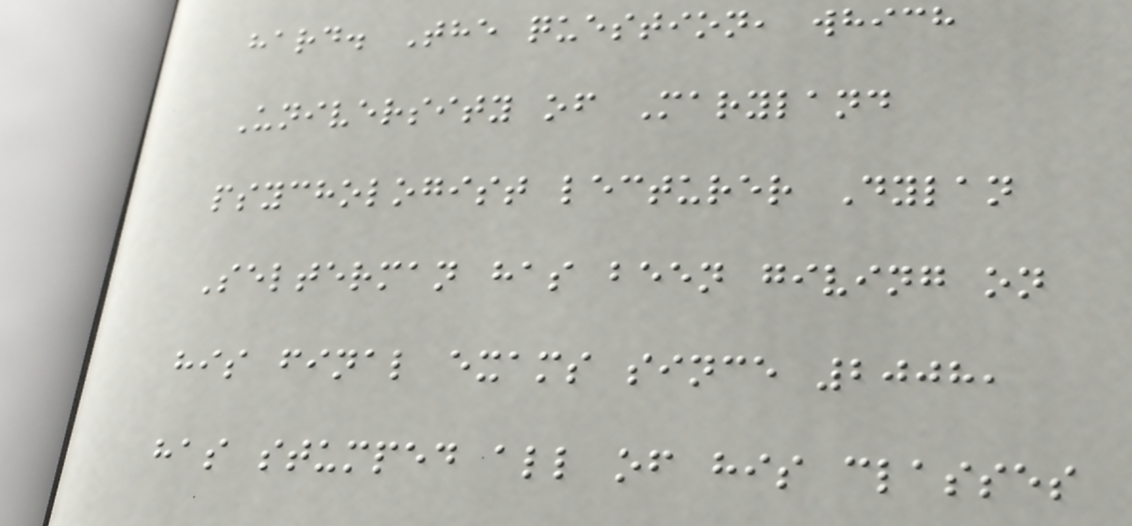hard. The question, which
University of Maryland
psychologist lecturer Dylan
Selterman has been giving on
his final exams since 2008,
has stumped all of his classes
